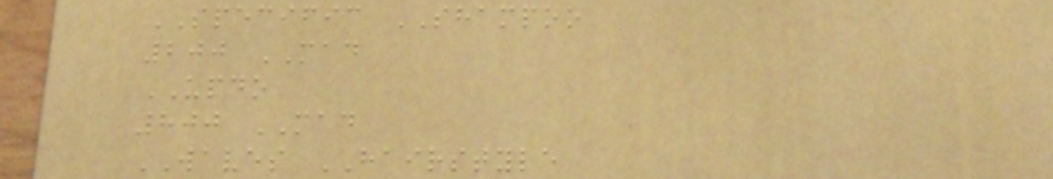SPECIFIC SHAMPOO
200 MAD
UPDO
800 MAD
WAVES HAIRSTYLE
